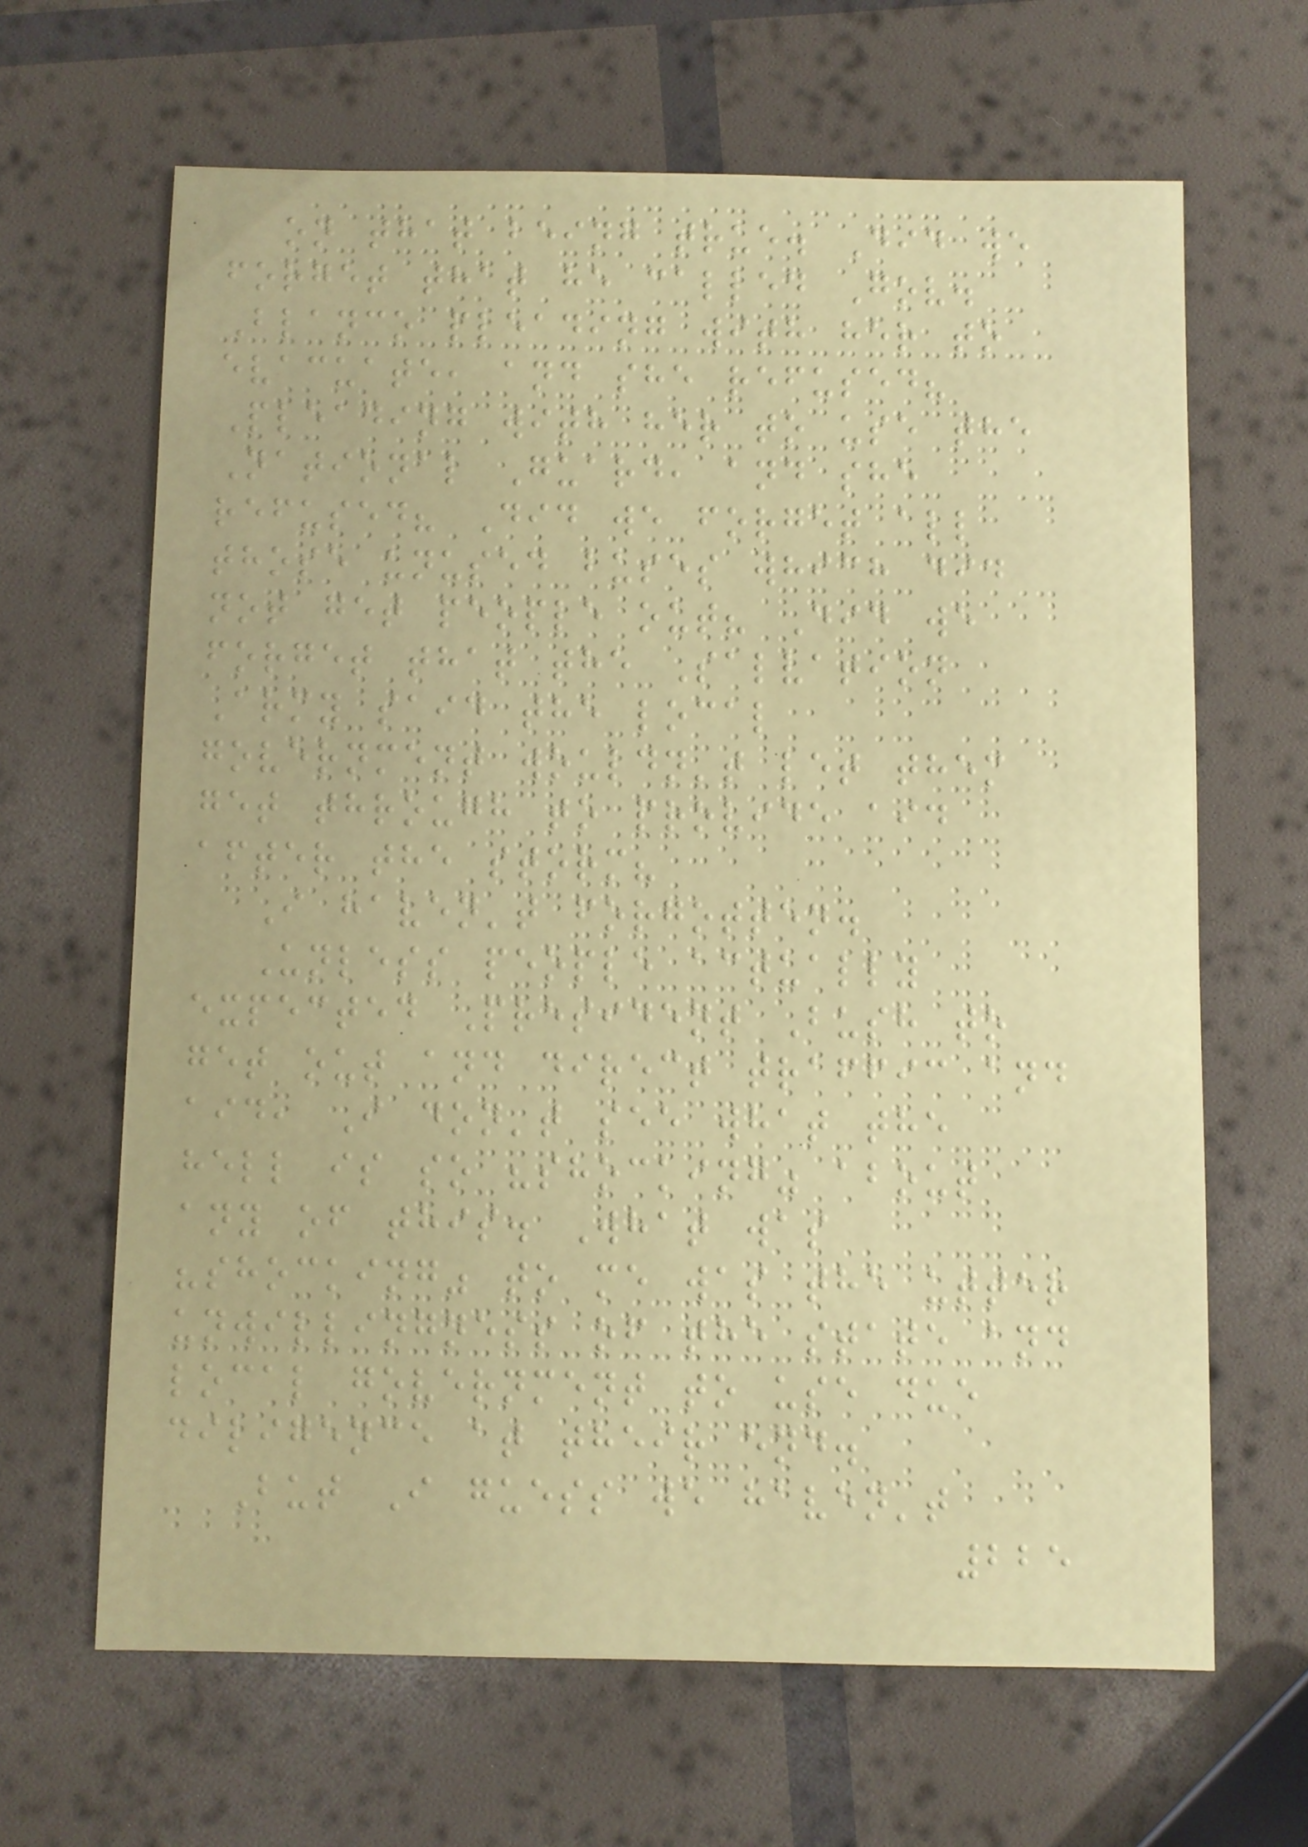on that being true. Did we
forget that he called Gov.
Blanco pleading with her to
evacuate, and she refused?
Pleading with her to use the
National Guard, and she
refused? Did we forget all
those unused buses which did
not get people out? Did we
forget that the Salvation
Army said the local
government wouldn't let them
get through to provide aid
after the storm?
I haven't forgotten.
Unless people actually
expected President Bush to
get out and direct traffic and
aid, I don't see what the
hell is so "shocking" about
any of this. What was
"shocking" to me was the utter
unwillingness of the state and
local government to use due
diligence at their end.
But I guess we haven't
225
